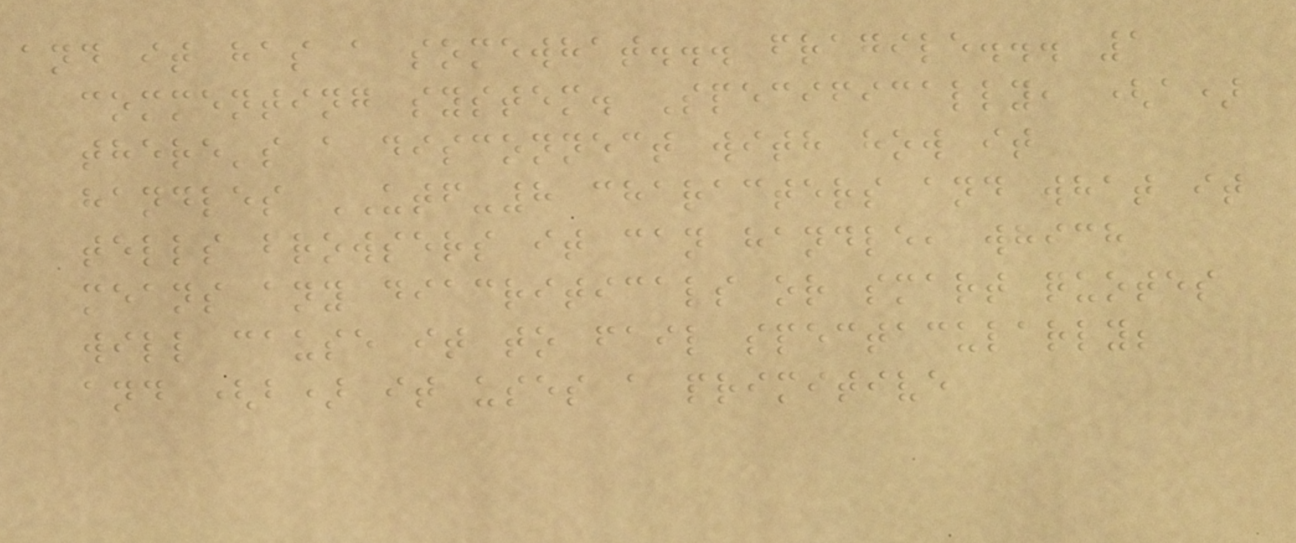and it has a somewhat... fragile... 1
commenting system. Specifically, (a)
there's a disconnect with how it
handles UTF-8 characters and what it
tells browsers it can handle, which
means any diacriticals or smart quotes
will cause it to fail spectacularly;
and (b) it uses a primitive
